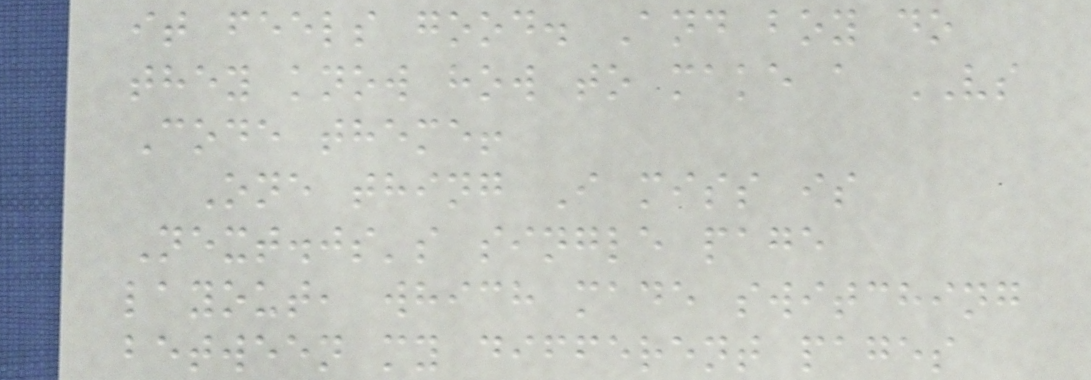it feels good. And boy do
they know how to make a VS
Code theme!
One thing I miss is
Next.js's single page
layout, which made switching
between my different pages
